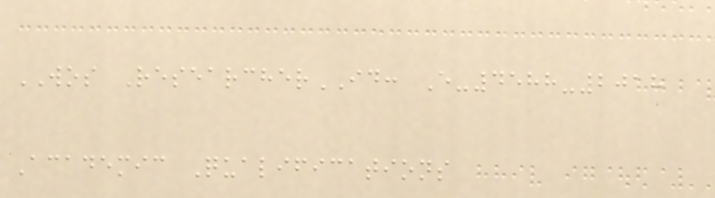WOS ResearcherID: E-4588-2018
Academic Qualifications
